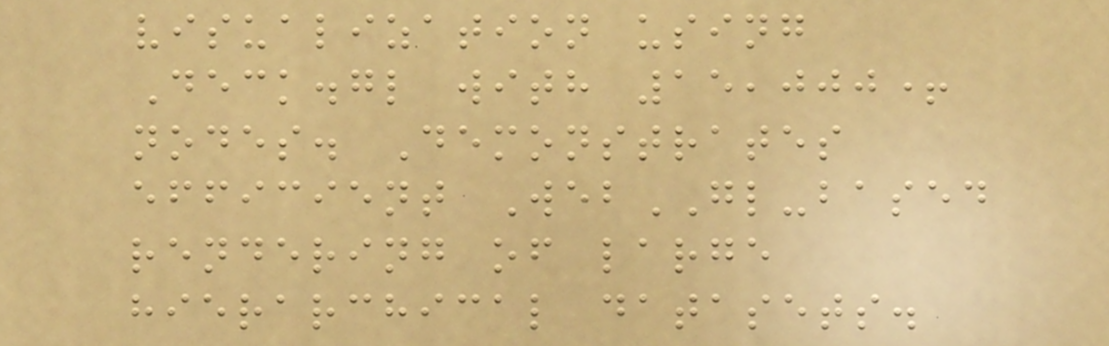visualization using
Deck.gl with 15,000+
nodes. Demonstrates
efficient WebGL-based
rendering of large
hierarchical datasets.
